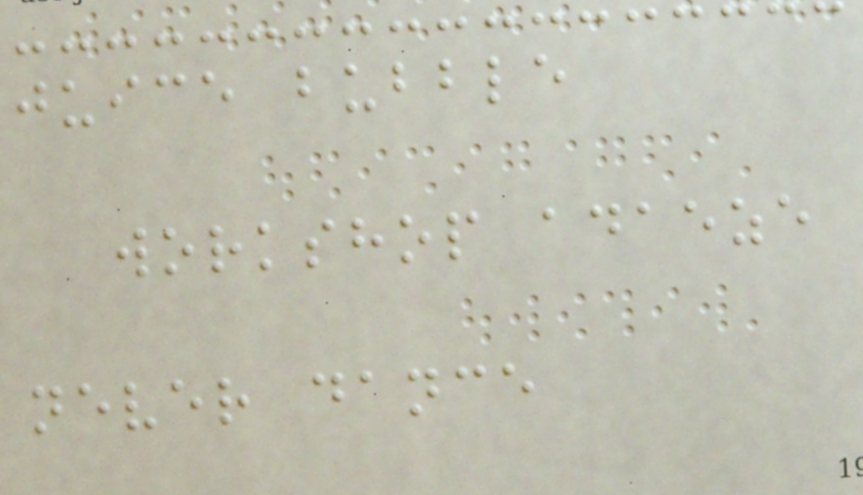juice bubble
workshop adaeze
never dance
